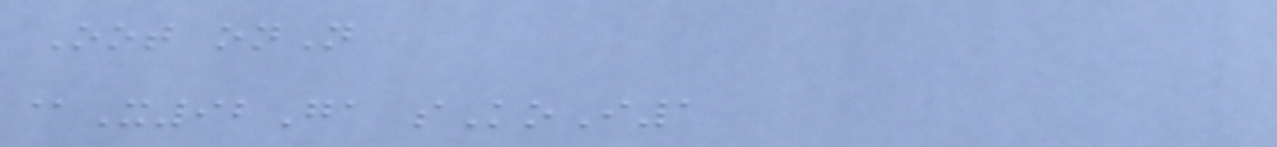Oot onN
@X92Ga sKoI1
